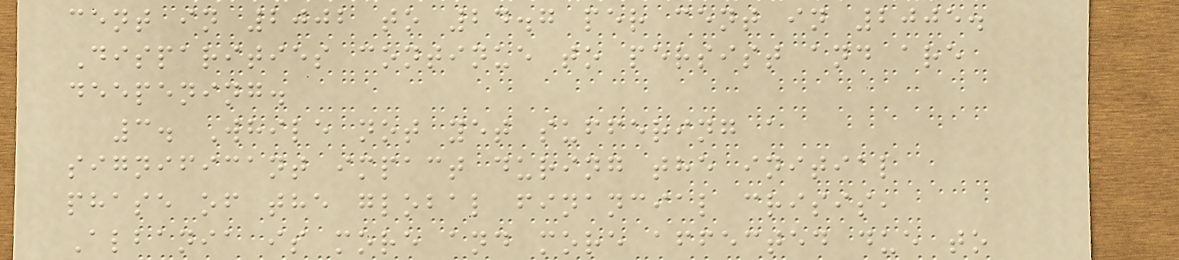cent in 2002 to 24.7 per cent in 2005.
Disparities continue to persist and are
deepening.
3. While not yet suffering a
significant impact during the initial
phase of the global financial crisis,
Albania is more and more affected due to
